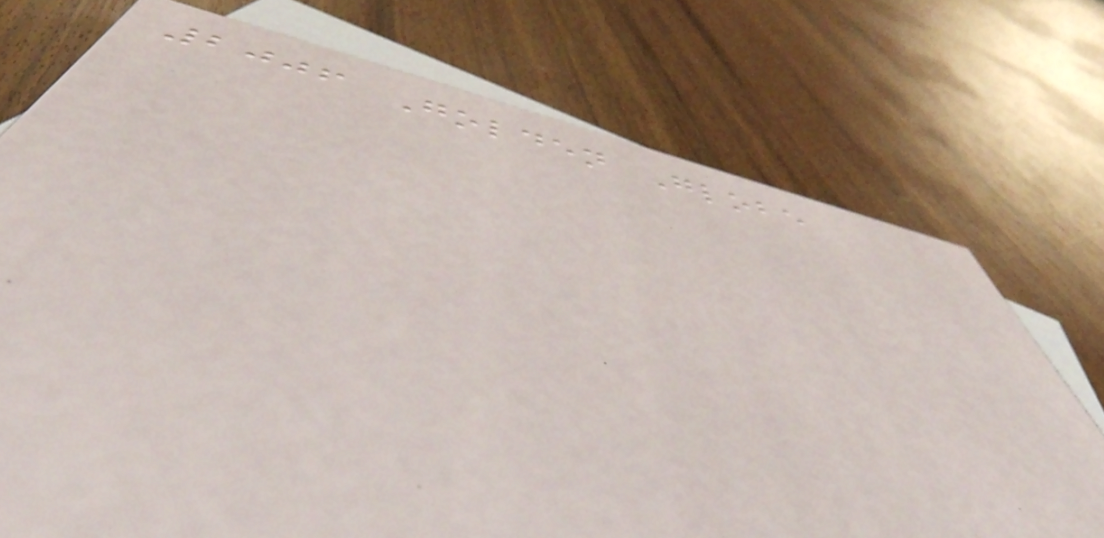2006 Golden Globe
